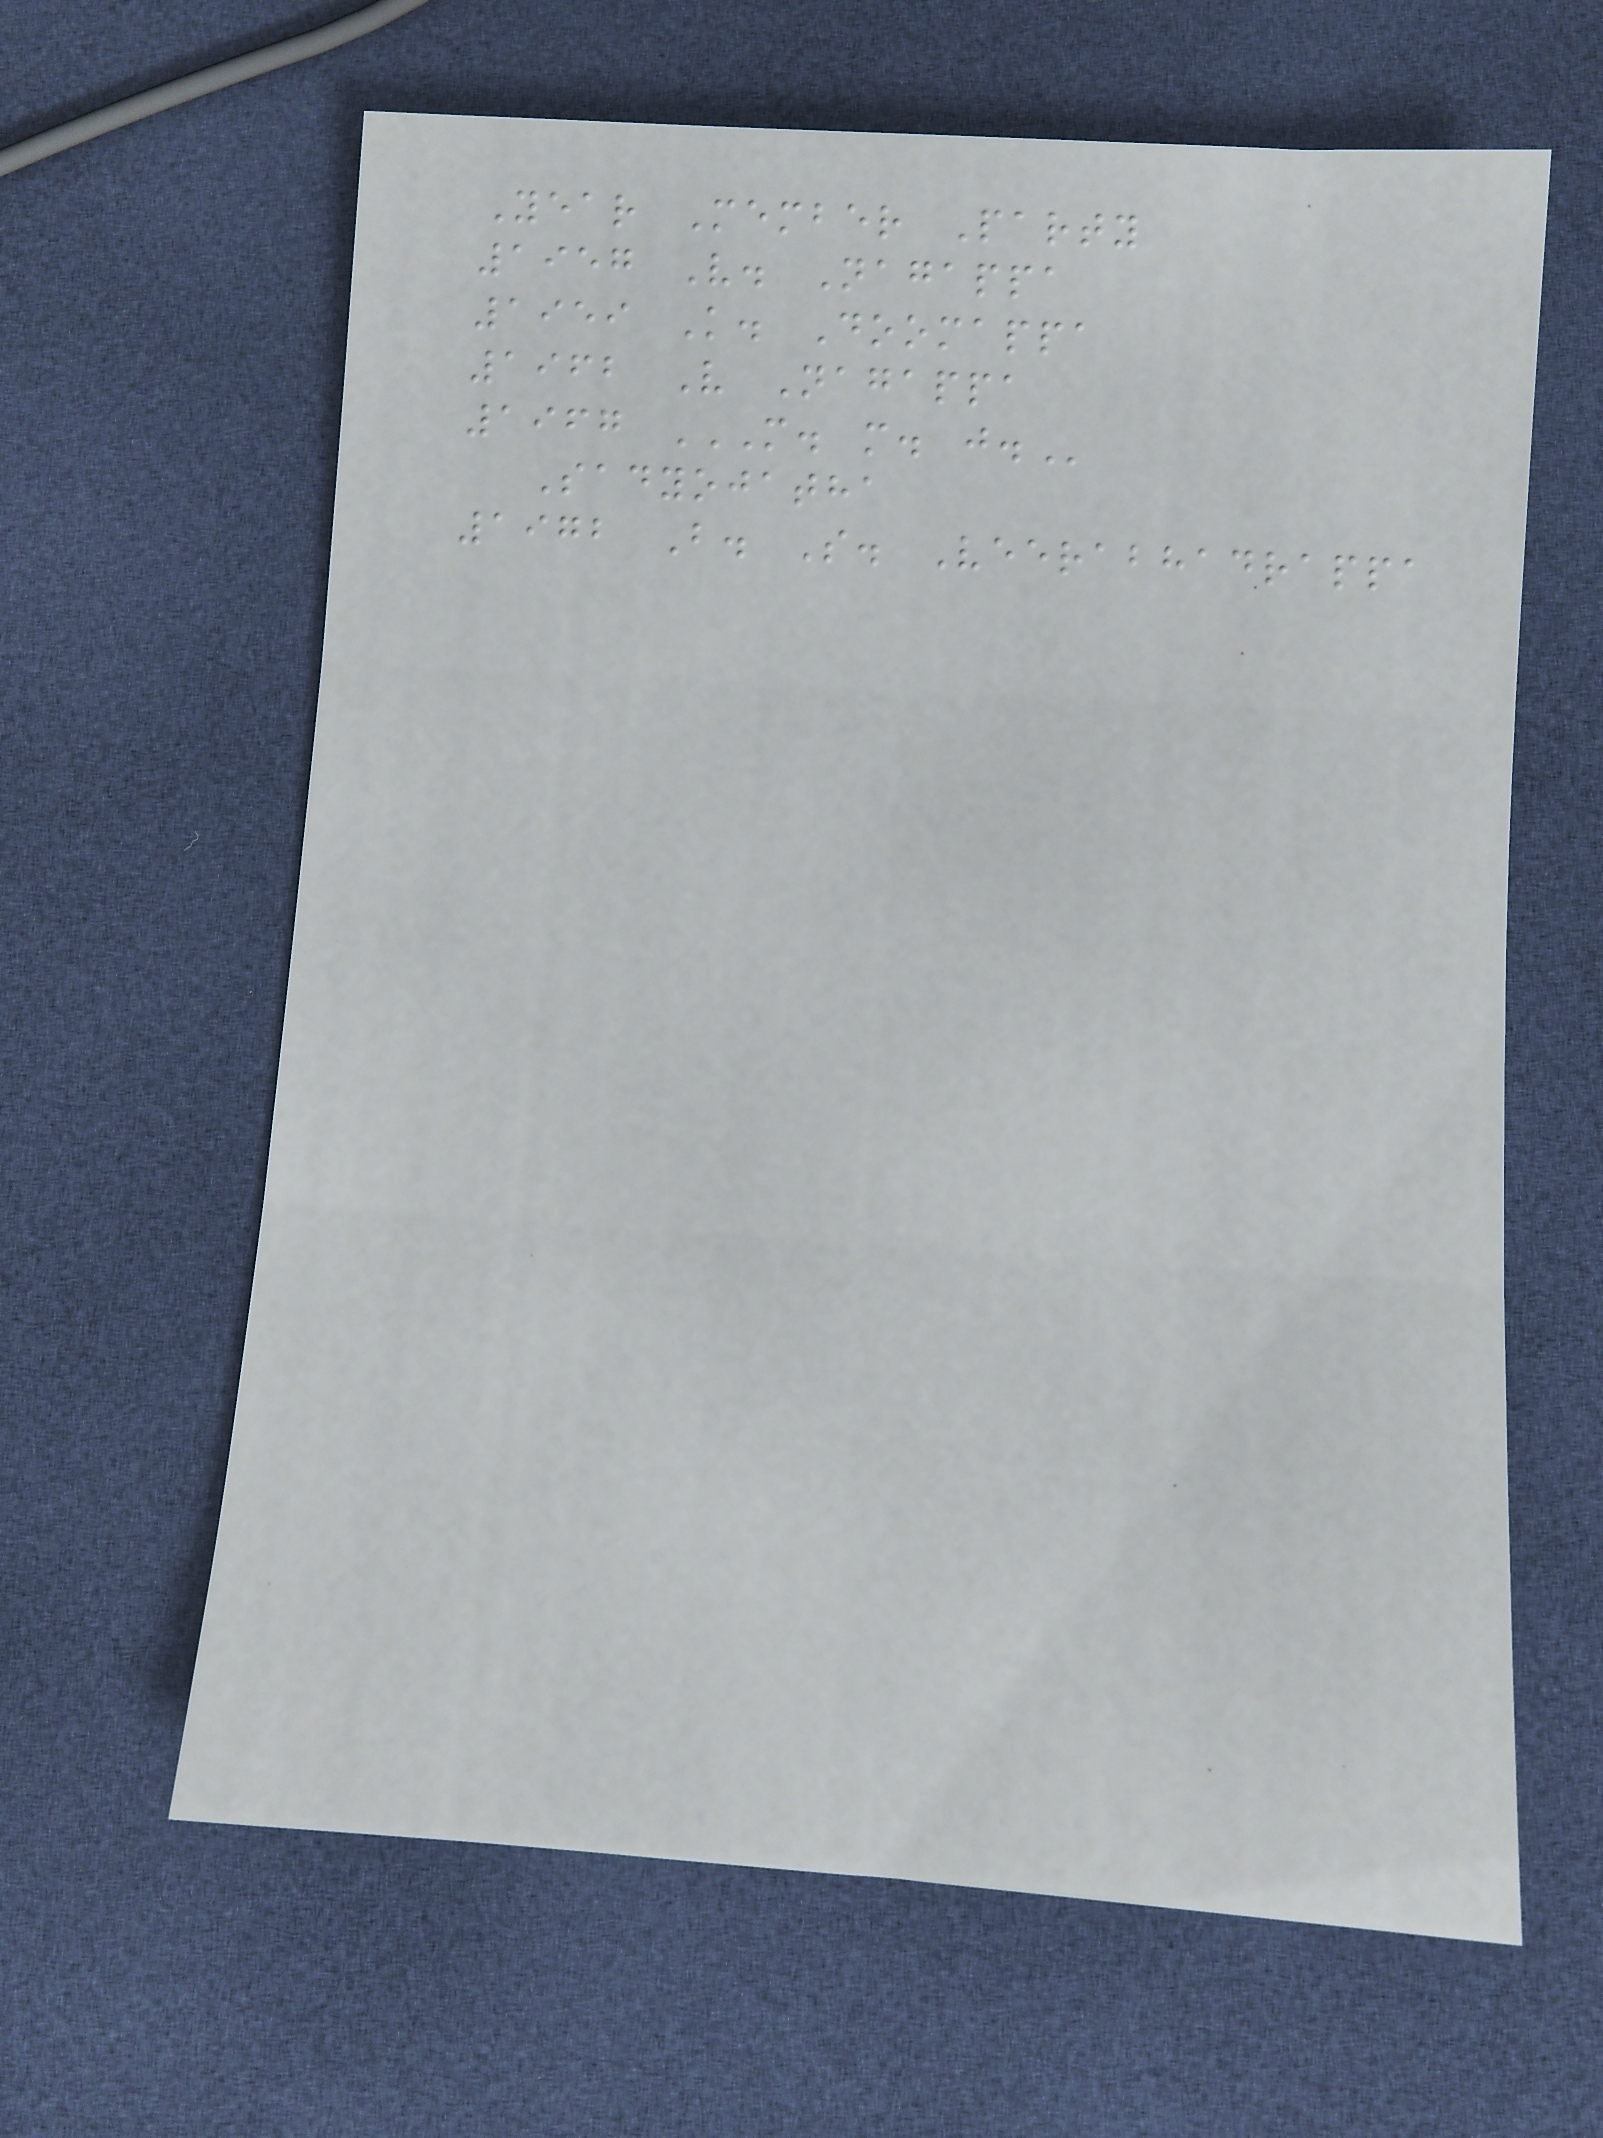Year Member Party
1957 V. Nagappa
1959 K. Doomappa
1962 V Nagappa
1967 M. M. J.
Sadyojatha
1972 B. S. Veerabhadrappa
